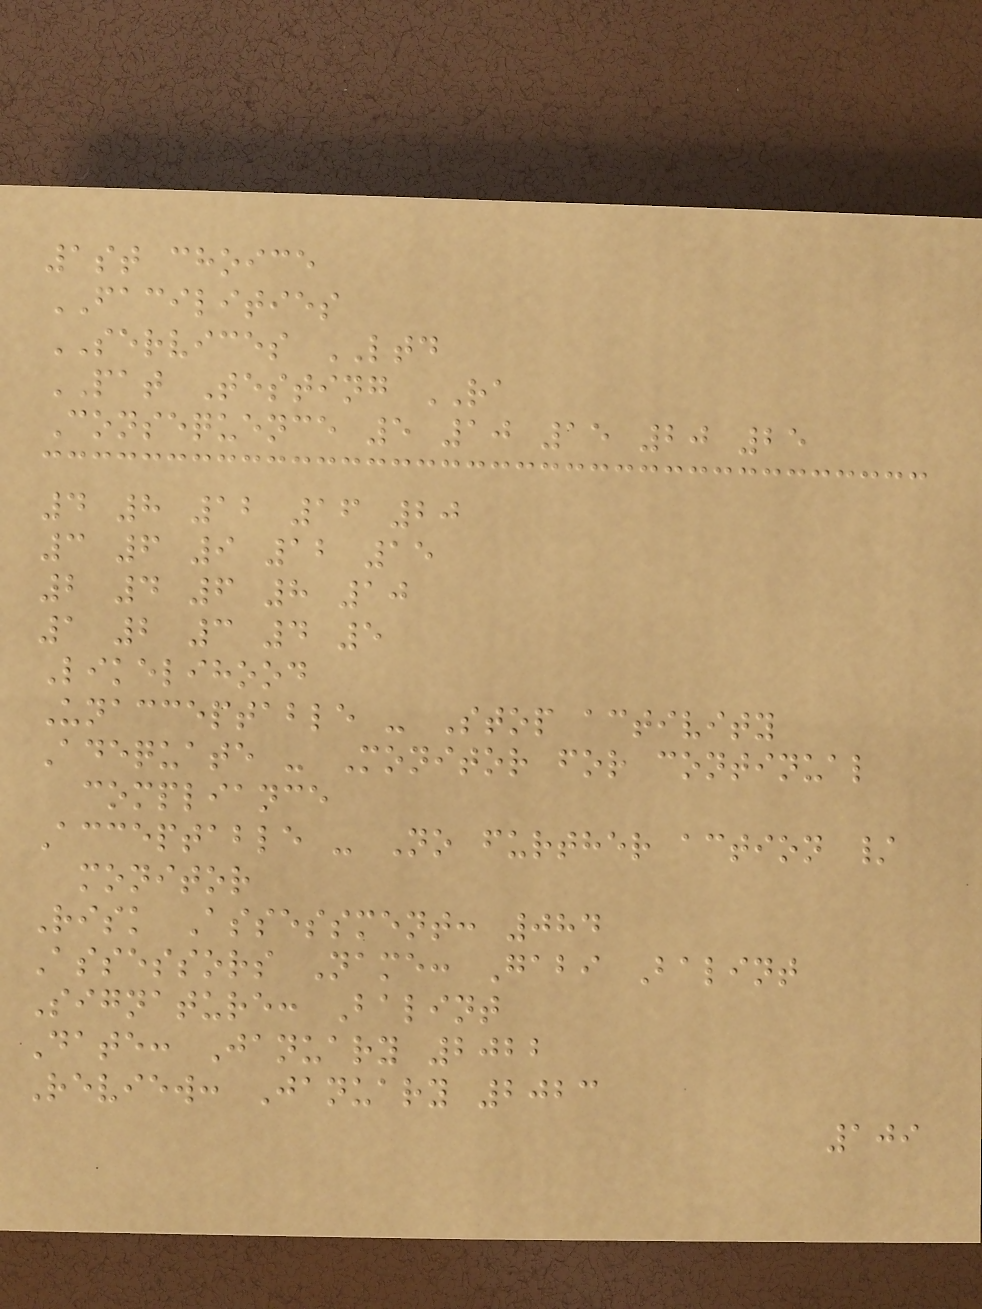1st choice
FACILITIES
SERVICES LTD
PAT Testing RA
Consequence 5 10 15 20 25
4 8 12 16 20
3 6 9 12 15
2 4 6 8 10
1 2 3 4 5
Likelihood
Unacceptable - Stop activity
Adequate - Monitor for continual
compliance
Acceptable - No further action /
monitor
Risk Assessment: 084
Assessors Name: Gabi Balint
Signature: Balint
Date: January 2022
Review: January 2023
109
